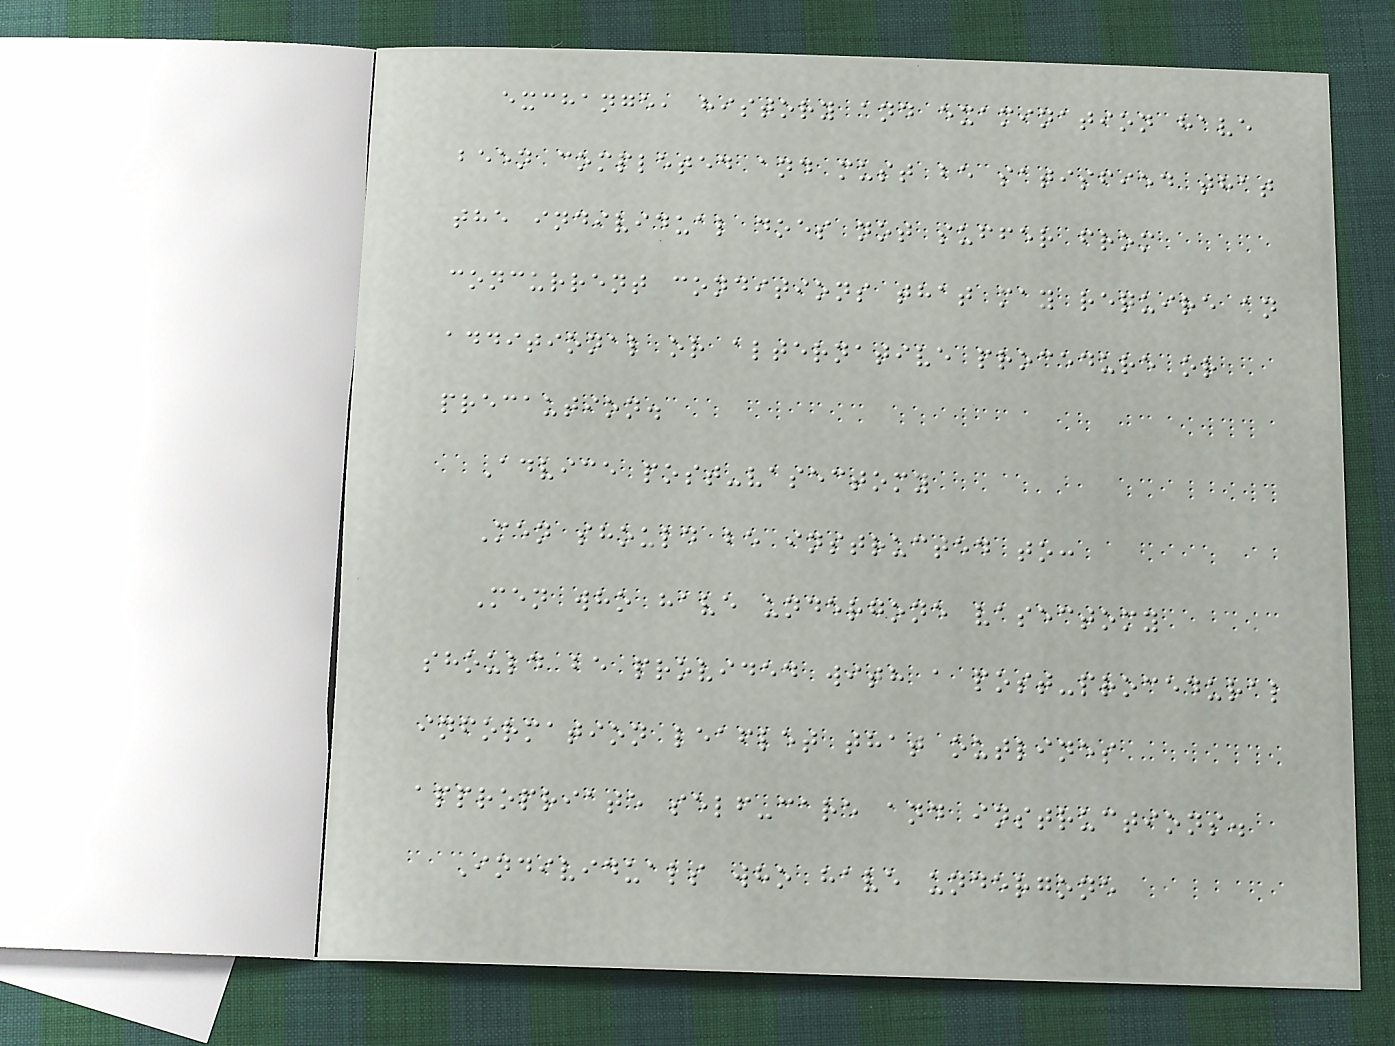exchange, history and examination have
been completed and must be satisfied that
the individual does not suffer from
concurrent conditions that may require an
additional or alternative procedure or
precaution.
Advice post-vasectomy
Men should be instructed to:
Men who have undergone vasectomy
should be provided with a post-procedural
information leaflet that outlines
appropriate self-care and instructions.
Individuals who have undergone
